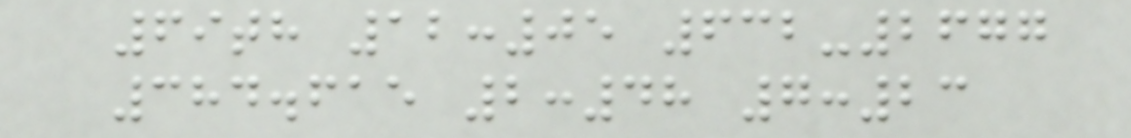69th 12:05 632-2677
384.615 2:48 7:23
